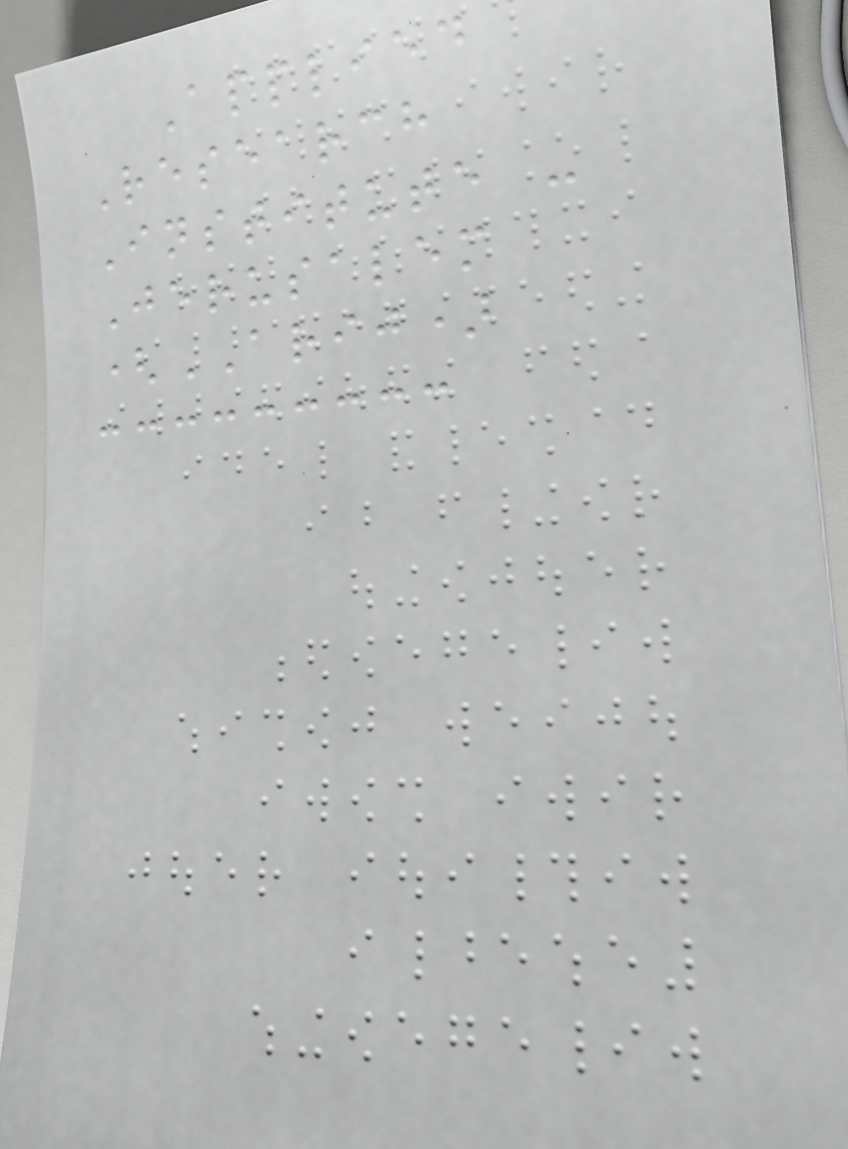Applied
Research
Institute -
Jerusalem
(ARIJ)
